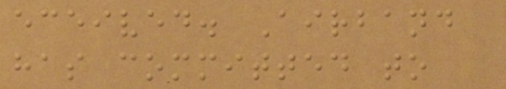eceived. Airband
has committed to
